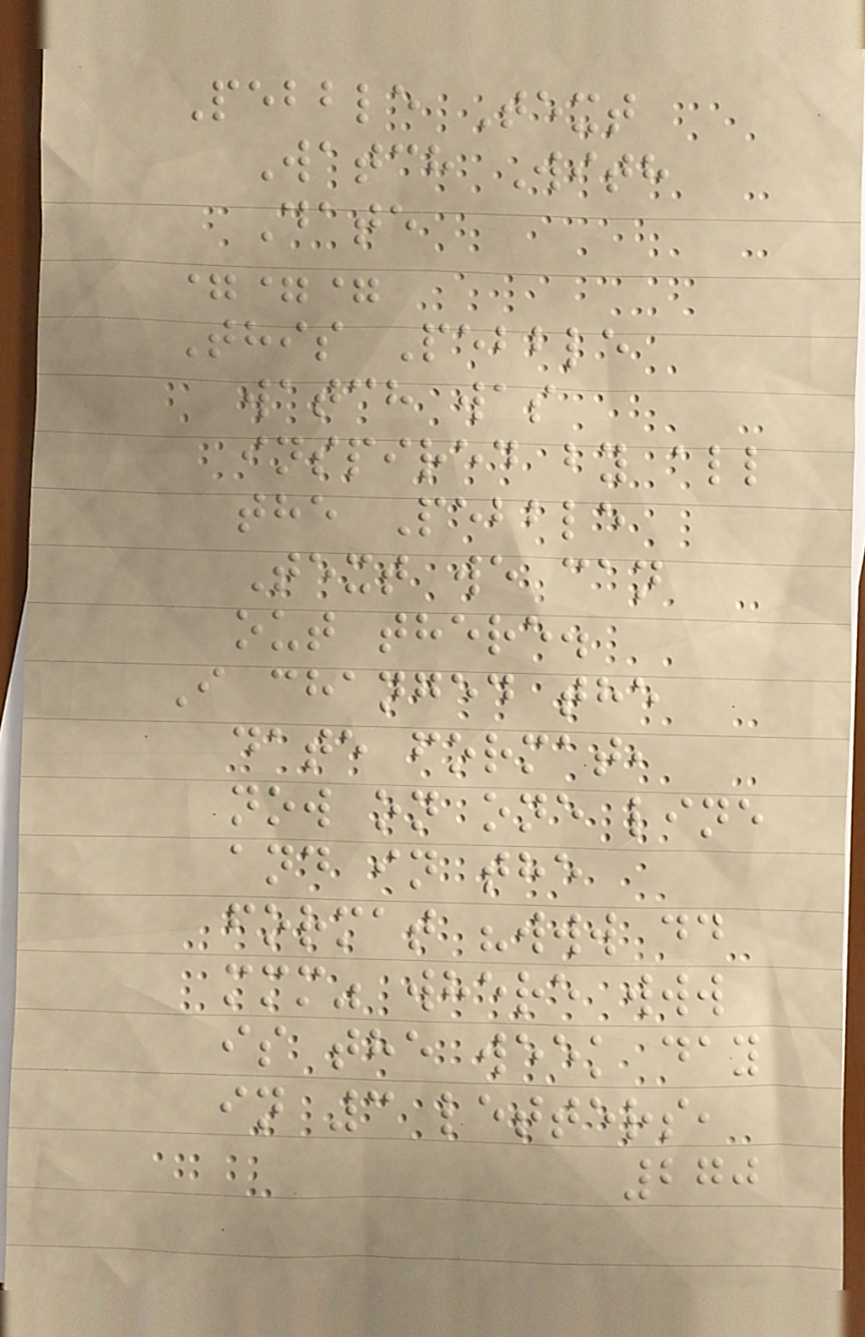Pebble Text
Watch With
Date
===
This Pebble
watch was
inspired by all
the Pebble
Text we can
out there.
I changed the
date format,
now on one line
and in the
format "www dd
mmm" where www
is the week day
in 3 letters,
270
